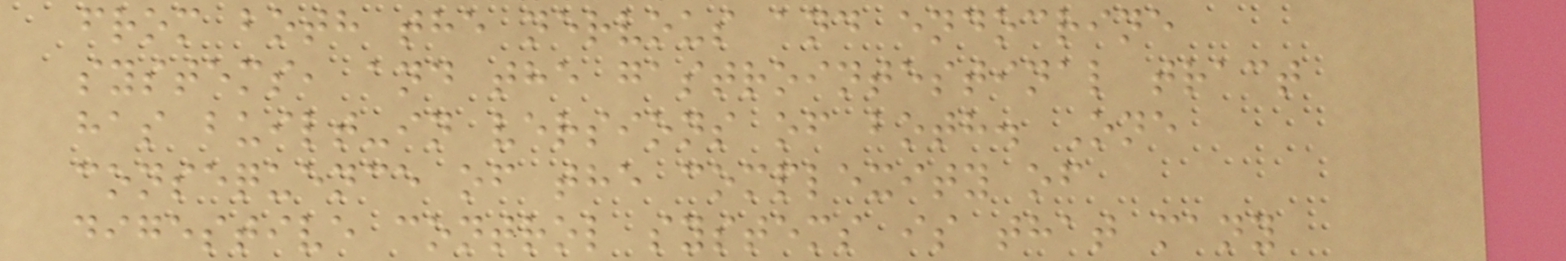from both the nervous and endocrine
systems, and the gastrointestinal tract
has built-in versions of both. One
consequence of the complexity of
digestive control systems is that many
